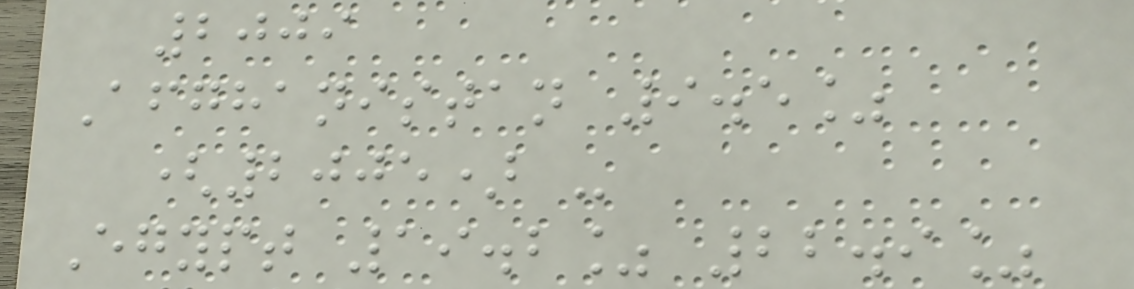2009
Afghanistan 9.5%
(2005) -
Egypt 19.2% 22.9%
